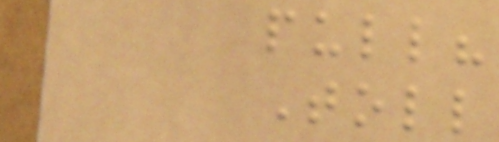pull?
Toll
